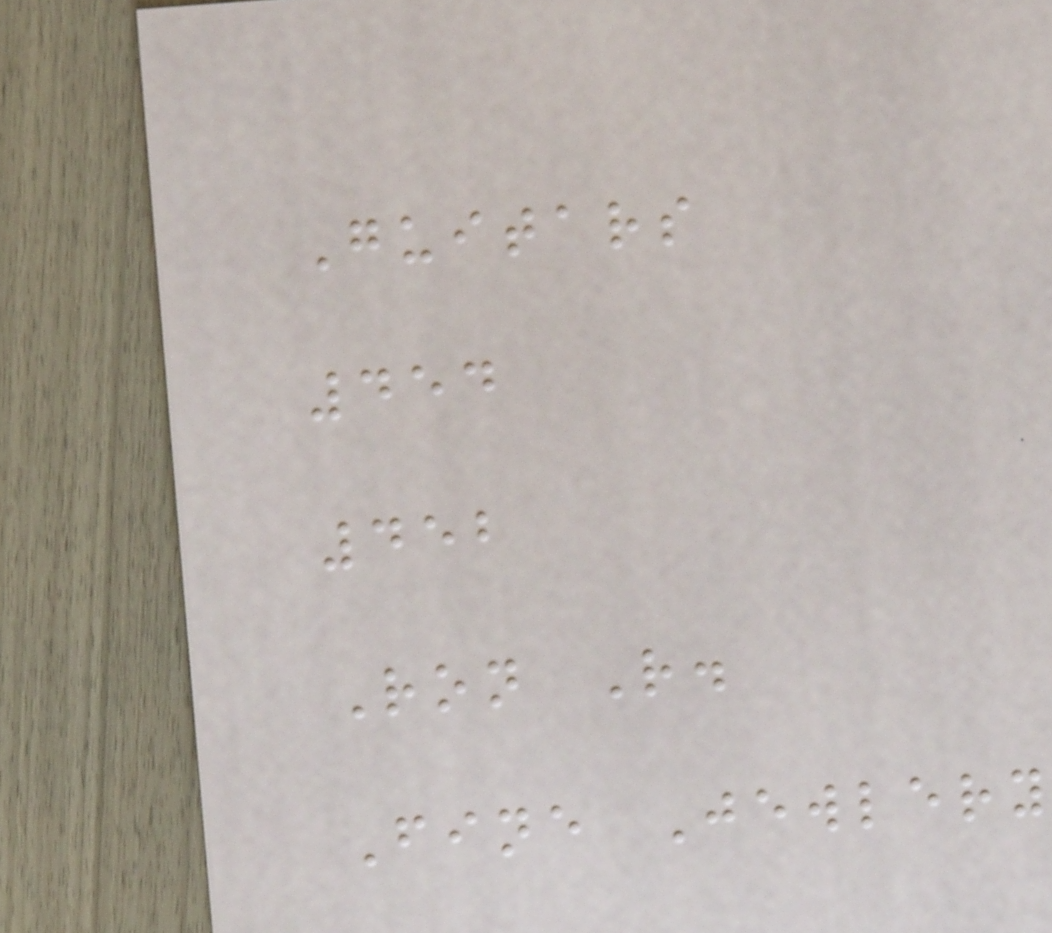Guitars
454
452
Ron R.
Fine Jewlery
